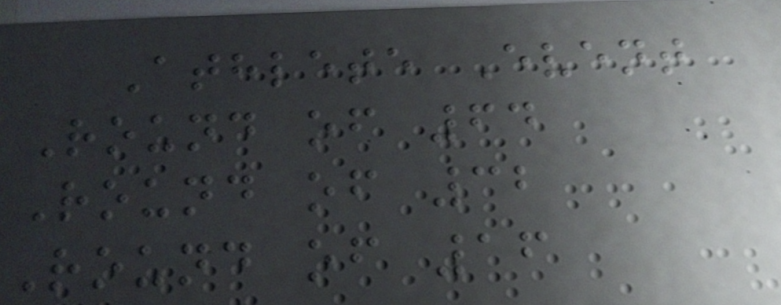Athlete Event
Round of 64
Round of 32
Round of 16
